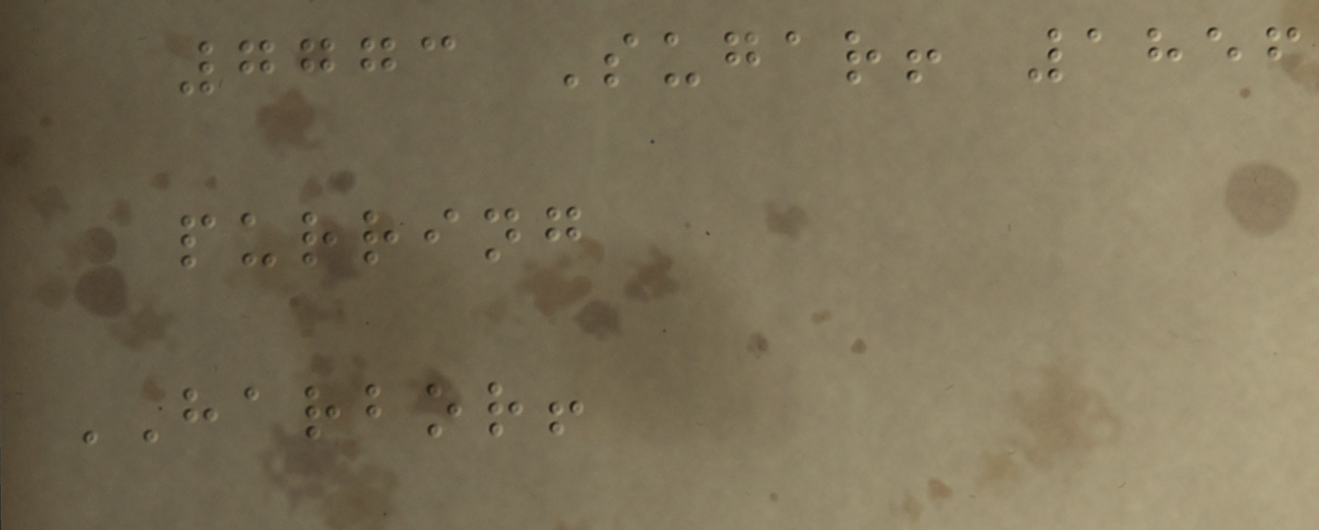7773 Sugar! 1856
purring
HARBOR!
